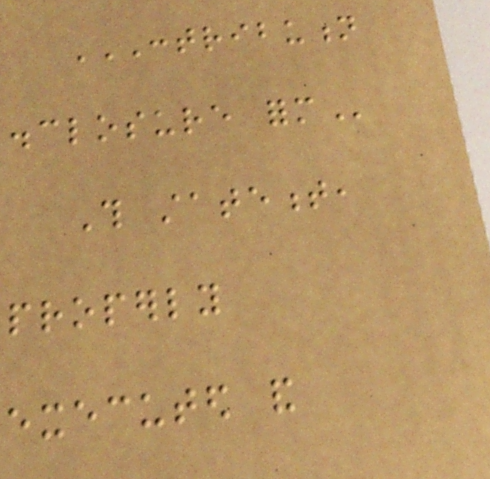CONTRIBUTION
DISCLOSURE FORM
This statement,
properly
executed and
